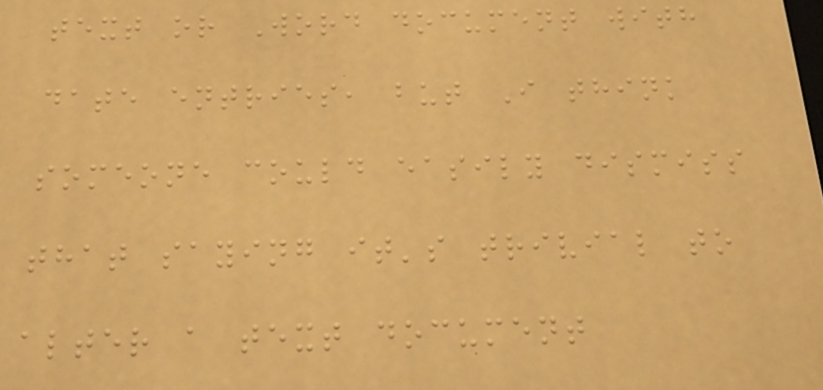text or Word document with
date entries, but I think
someone could easily dismiss
that saying it's trivial to
alter a text document
